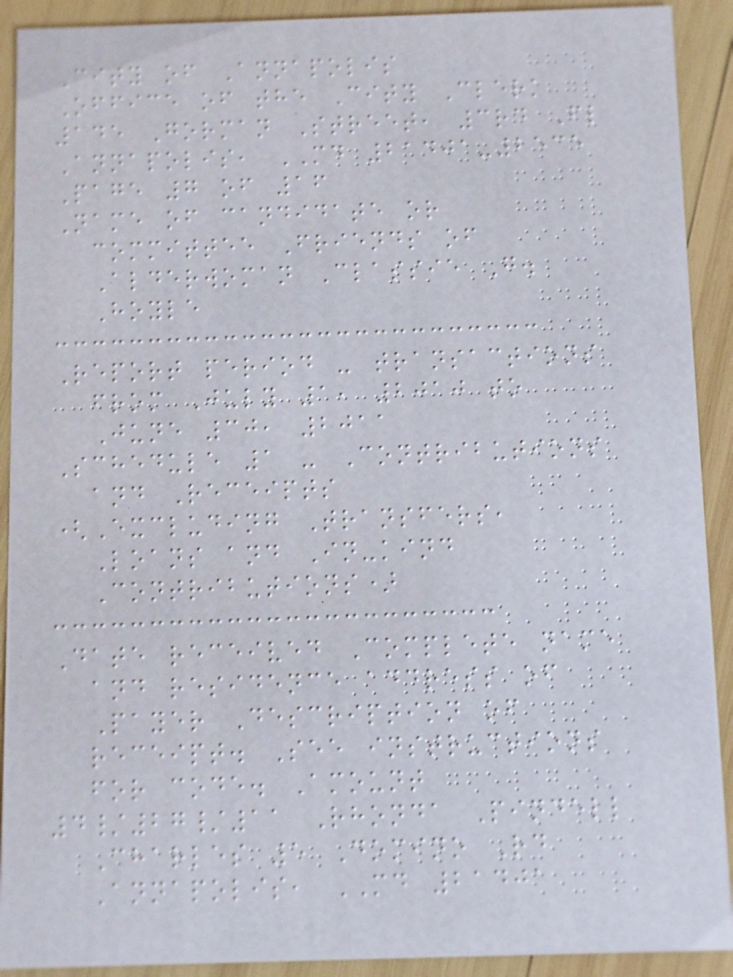City of Annapolis
Office of the City Clerk
145 Gorman Street, 3rd Fl
Annapolis, MD 21401-2535
Page 7 of 16
Name of candidate or
committee Friends of
Alderwoman Classie G.
Hoyle
Report period - transactions
from July 1, 2010 to
June 30, 2011
Schedule 1 - Contributions
and Receipts
(Excluding Transfers,
Loans and In-kind
Contributions)
Date received Complete name
and residence address of
Payer Description of
receipt. See instructions
for code. Amount
4/27/11 Rhonda Pindell
Charles 5 Domino Rd
Annapolis, MD 21401
